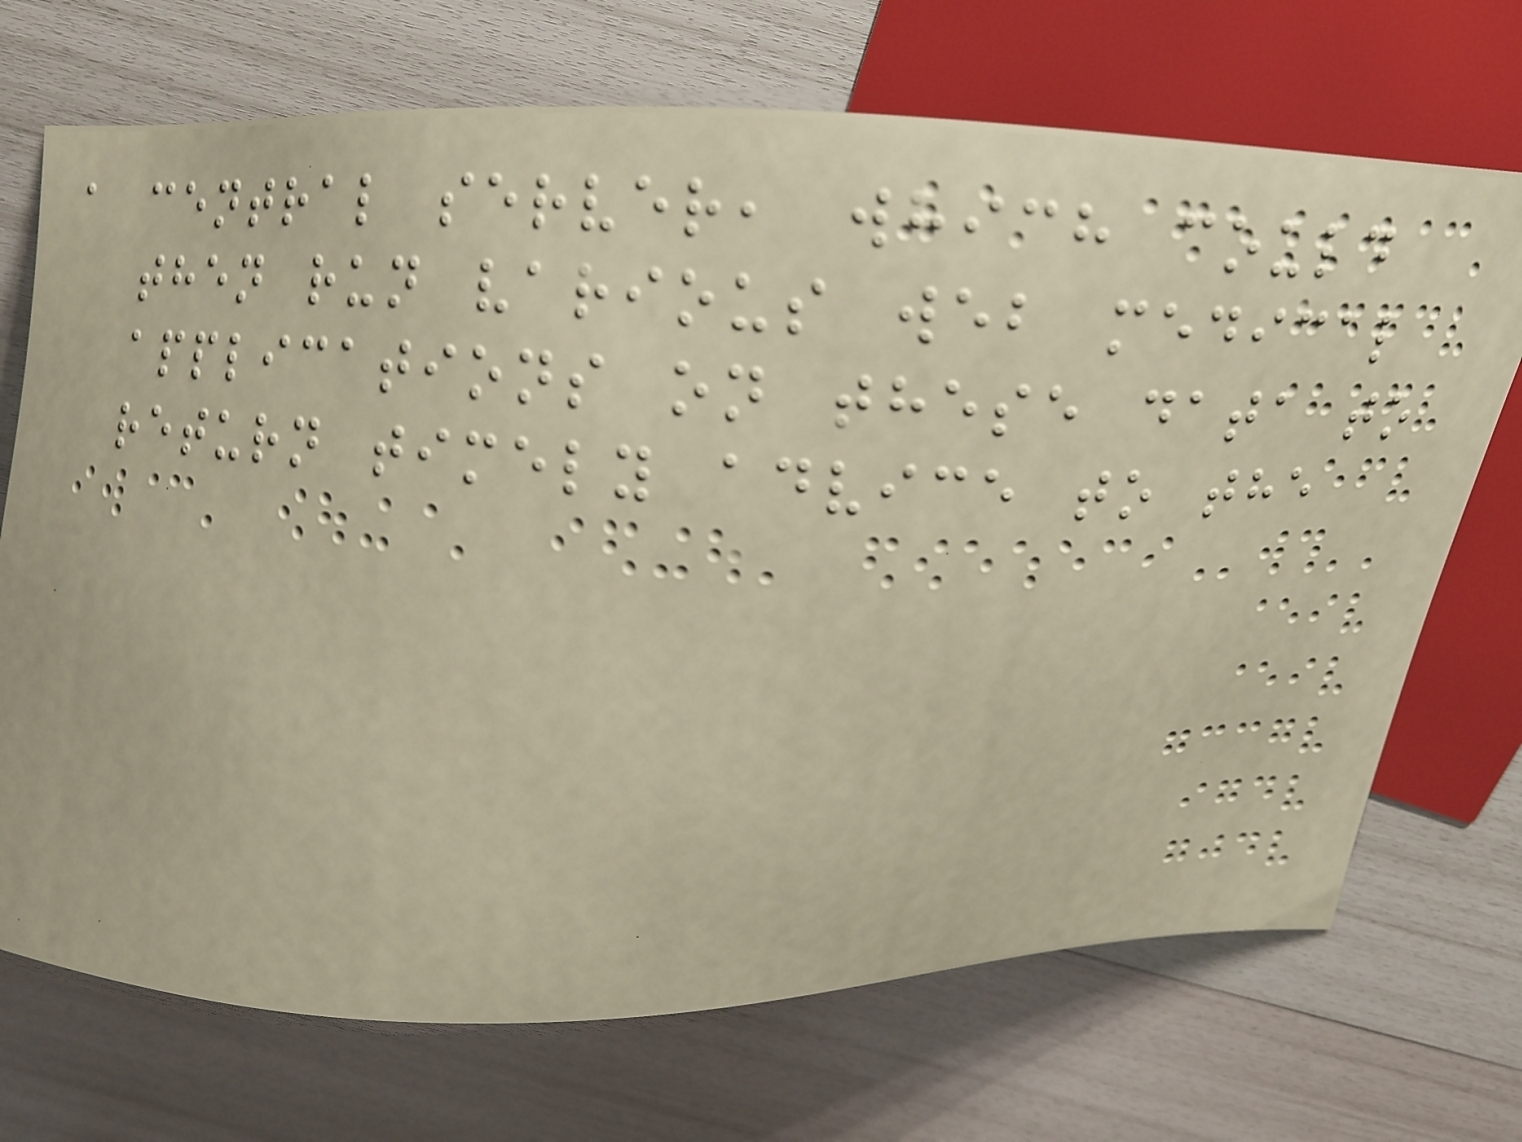a central server, which could
then run various web medical
applications on these data to
return timely advice to the
